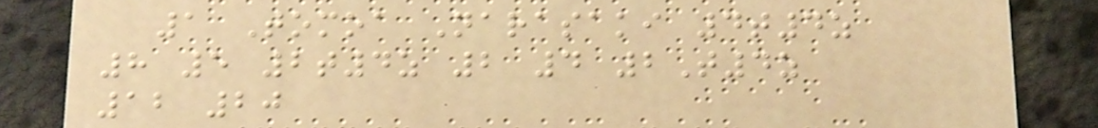1 Tomoa Narasaki 4t4z
8 5 2t4z 2 4 2T4z
12 20
